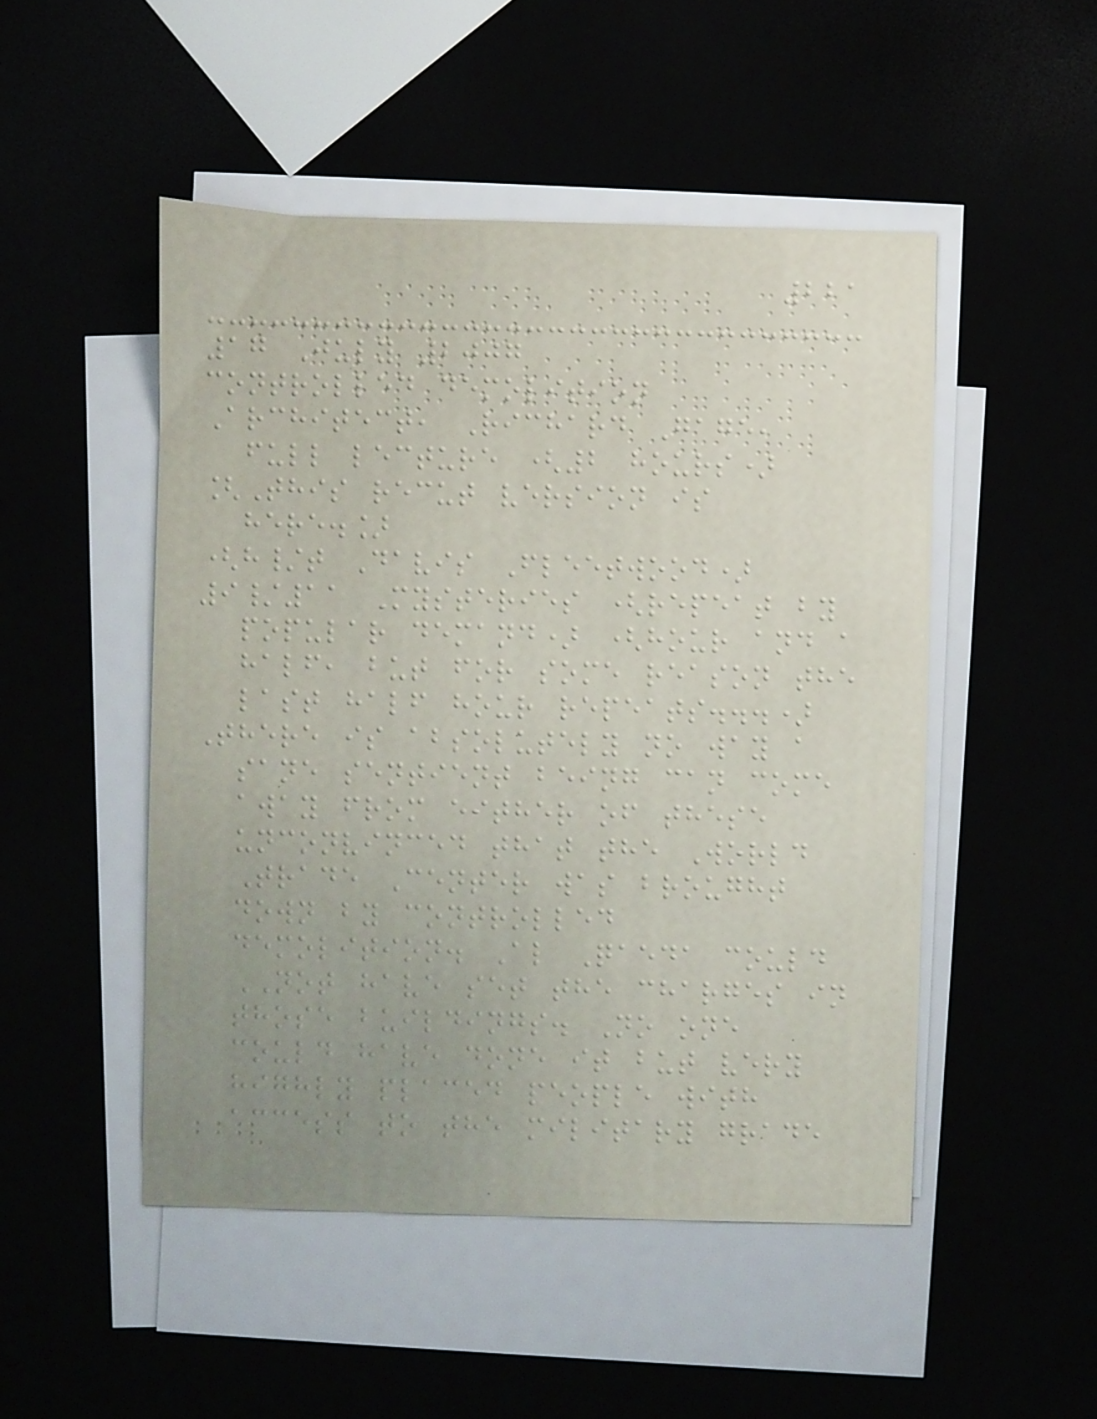221
17 July 2007
controlled demolition
Architect, Richard Gage,
full lecture (2 hours)
[This recut version is
here.]
(h/t Davis Fleetwood)
9/11 Mysteries (repeat by
popular demand) (hour and a
half, but for some reason the
last half hour repeats...)
There is absolutely no way a
sane sentient being can come
away from either of these
unconvinced that the World
Trade Center was brought
down by controlled
demolition. Al Qaeda could
NOT have set the charges in
those buildings. No one
could have done it but very
highly placed people with
access to the military grade
